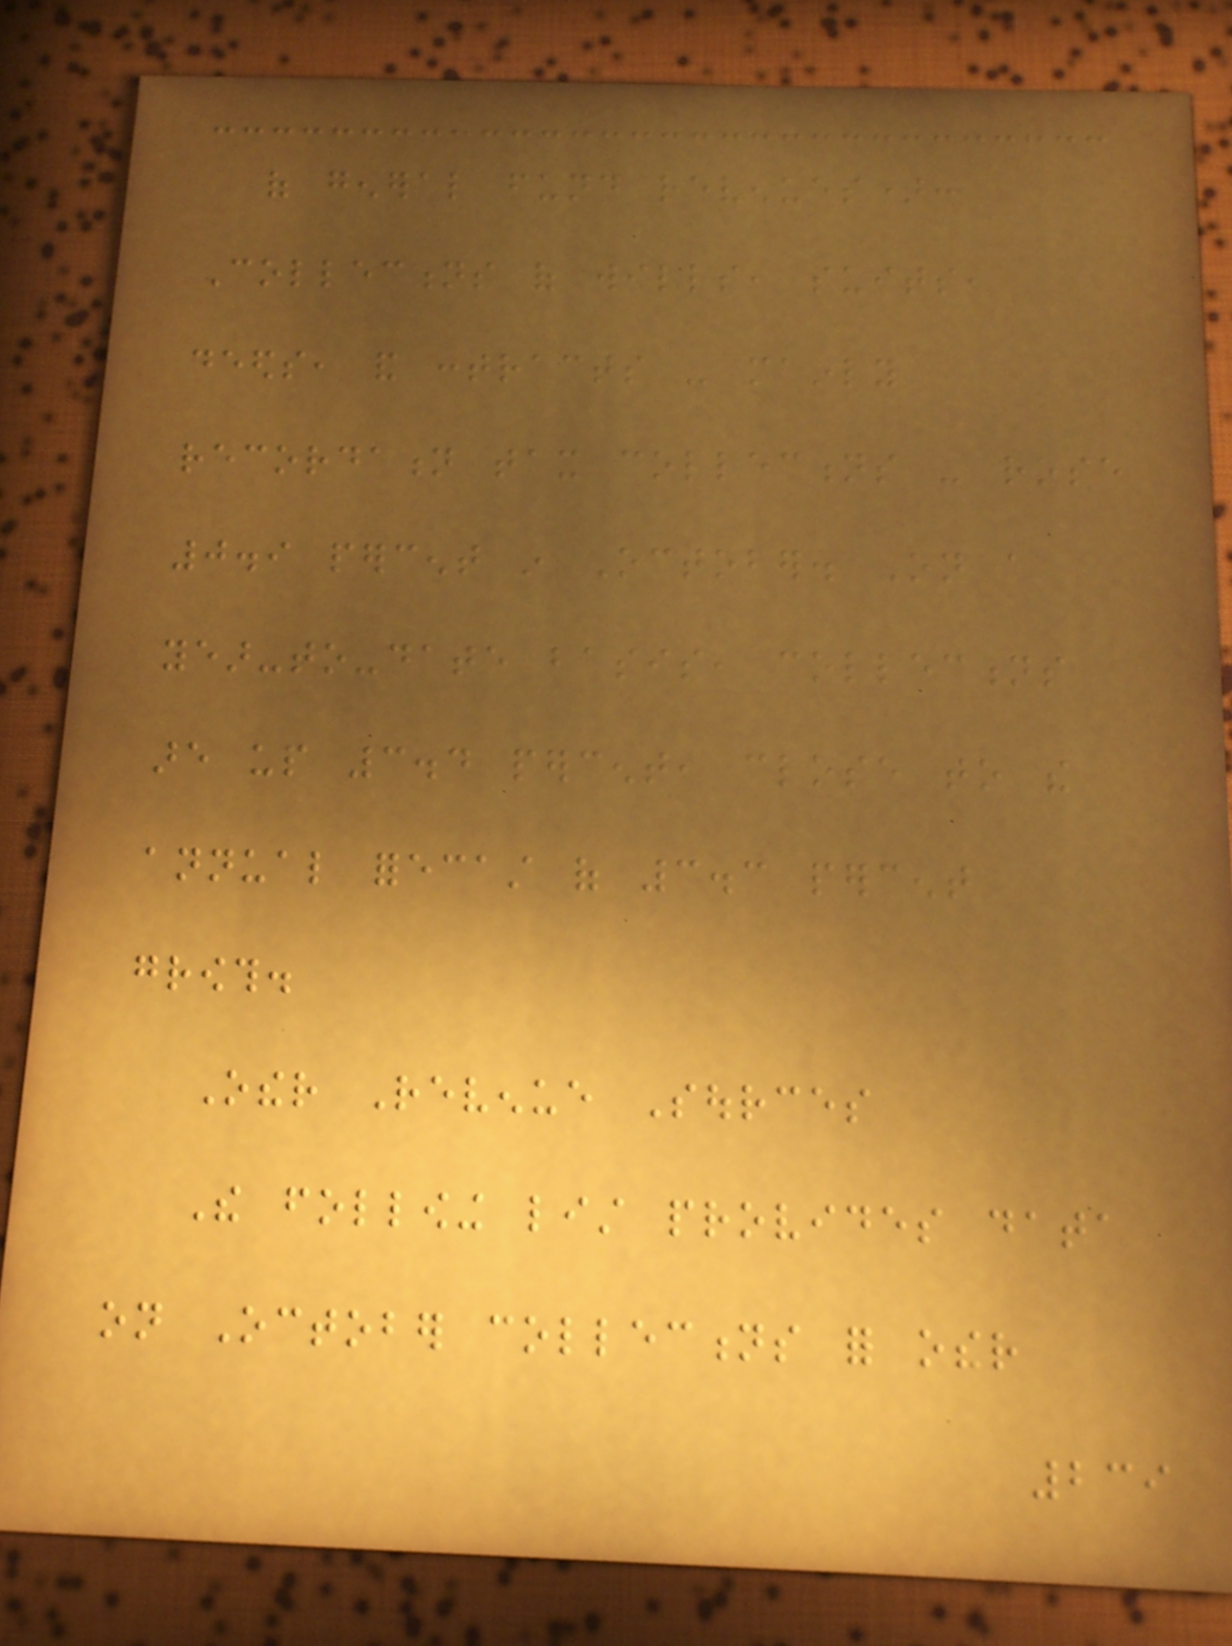of general fund revenues):
Collections of wills, suits,
deeds, and contracts - mainly
recordation tax collections - rose
0.9 percent in October. On a
year-to-date basis, collections
are up 3.4 percent, close to the
annual forecast of 3.3 percent
growth.
Other Revenue Sources
The following list provides data
on October collections for other
239
